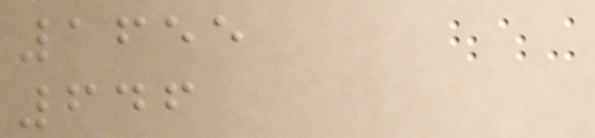1655
646
